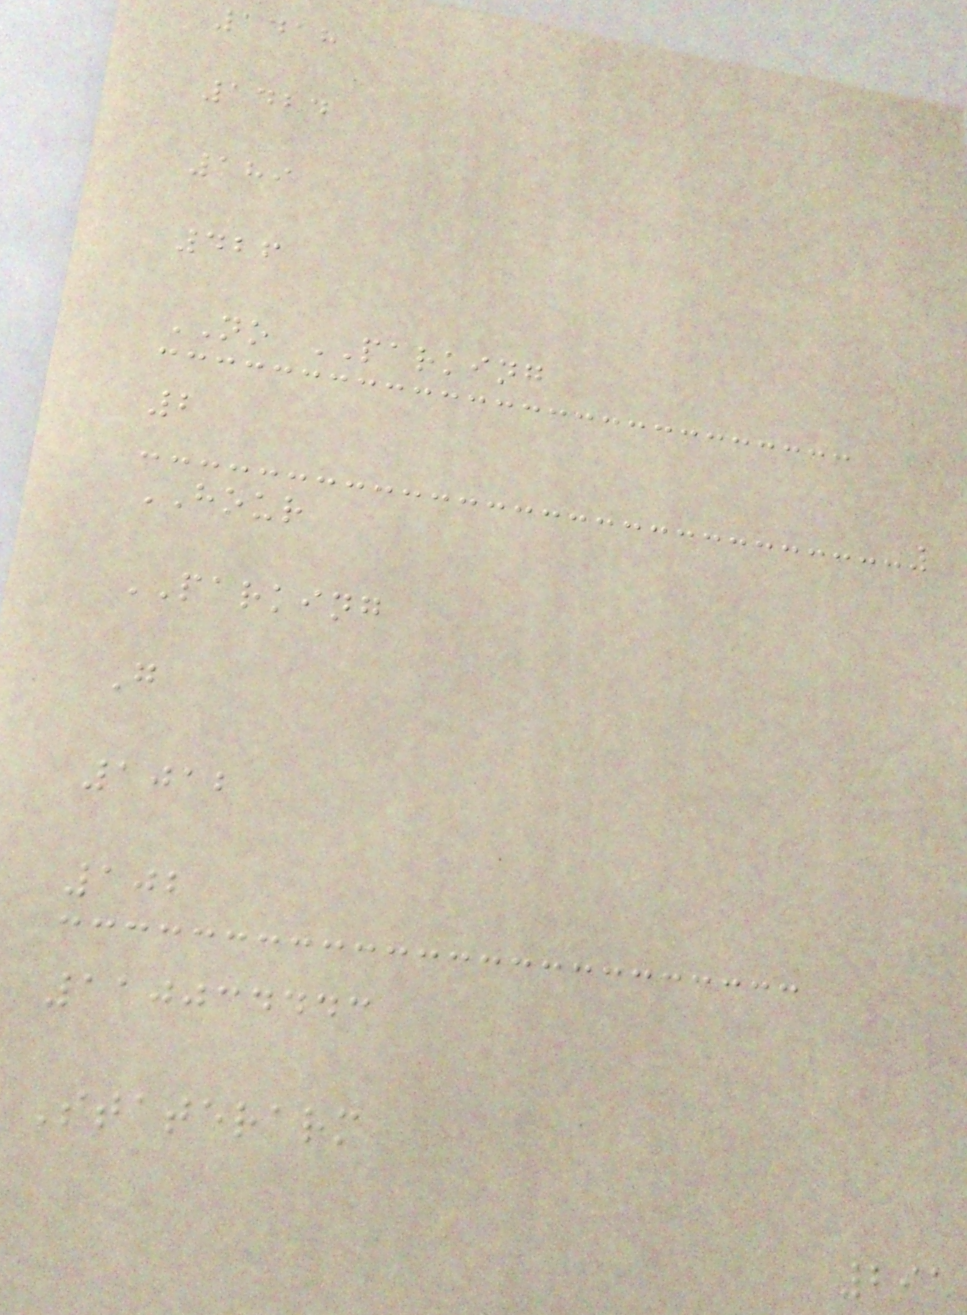1418
1424
189
426
NO PARKING
2
HOUR
PARKING
G
1012
102
110034443
Staterarm
291
